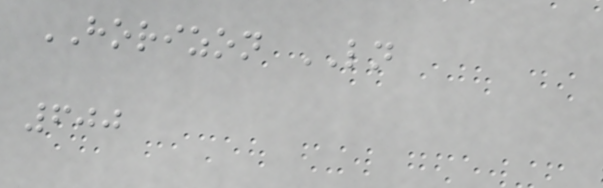HORIZON LN
600
